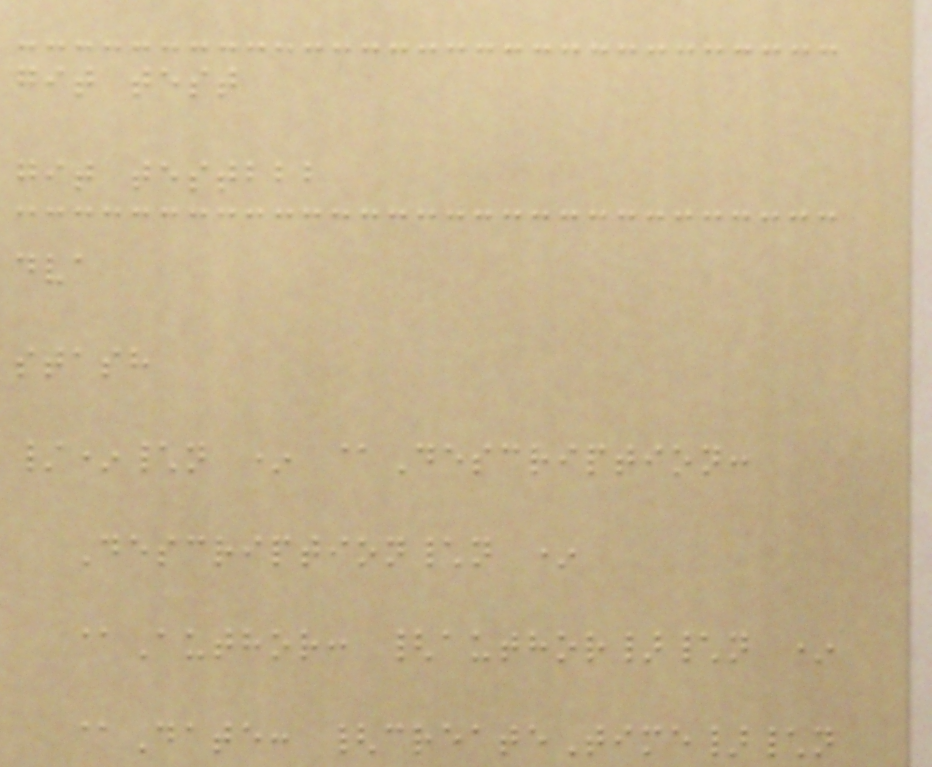git test
git testbbb
dva
stash
/*\n * @Description:
Description\n *
@Author: {author}\n *
@Date: {createTime}\n
